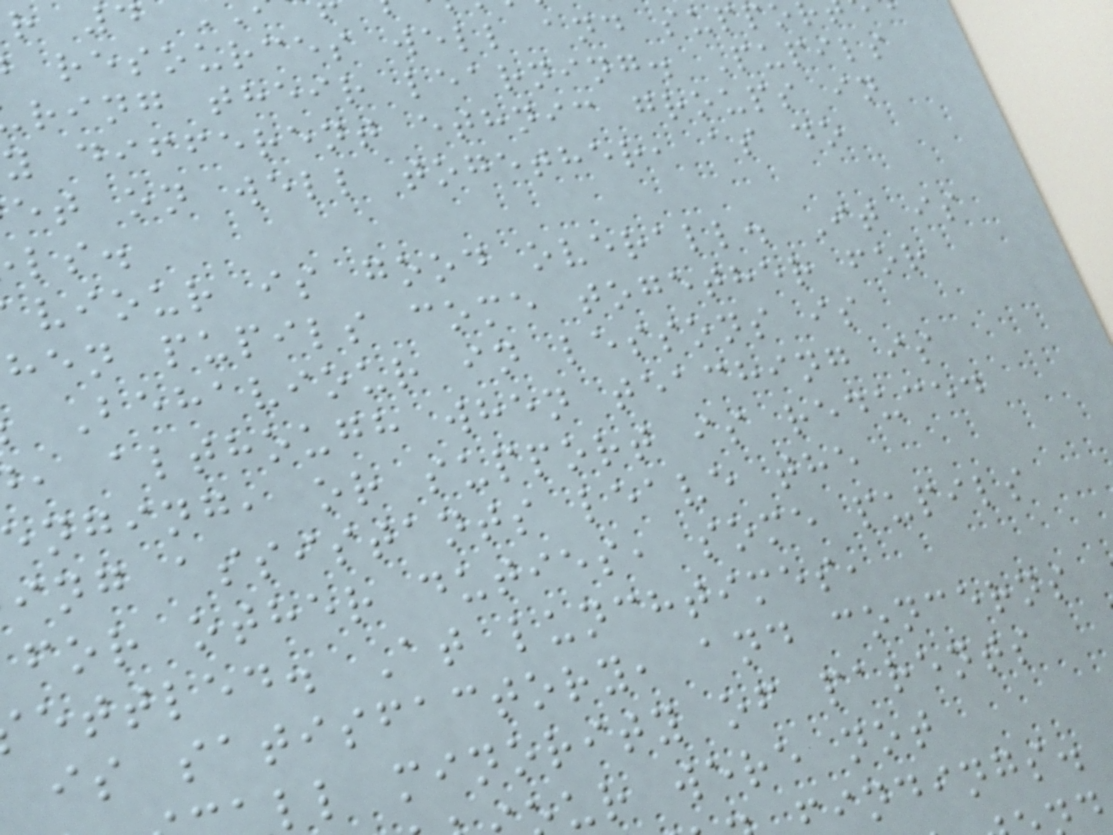resources well and suppo
ring their learning. Pupils
y different ethnic groups in
et on well together, as do
viour is good overall. It is
hen pupils come together for
Behaviour in lessons is
, although when teaching is
nging, or support is reduced
ing assistants leave the
for other duties, some pupils
ettled. At lunchtimes,
is satisfactory, and concerns
ll minority of parents
ur were not
